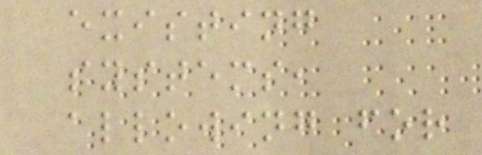existing
systems,
allowing for
